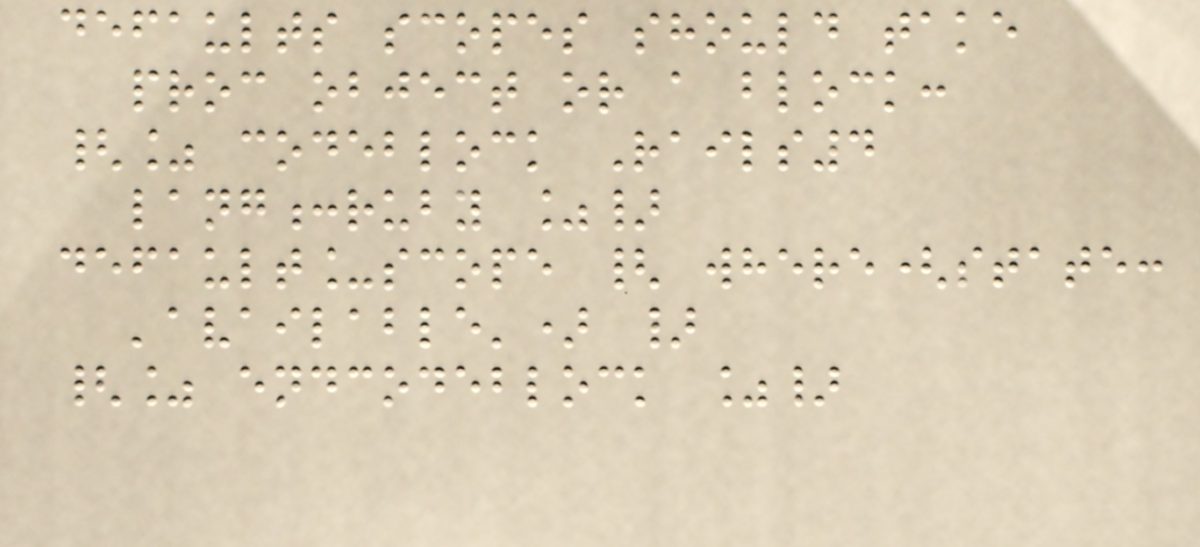defaults scopes should take
proc object or a block:
{% codeblock Rails4
lang:ruby %}
default_scope { where(state:
'available') }
{% endcodeblock %}
